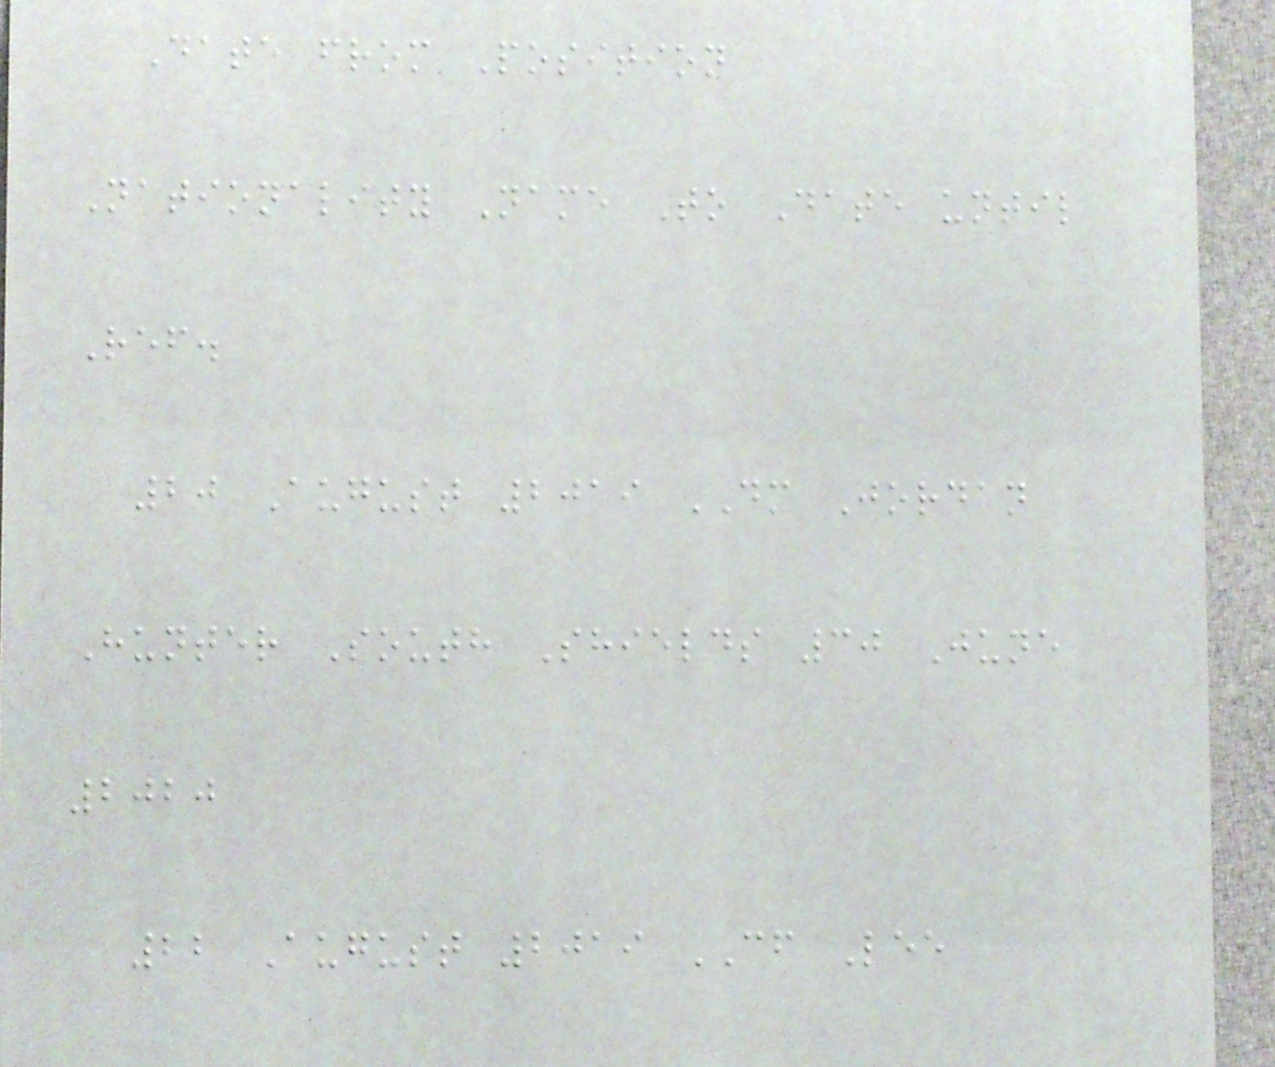Date from Position
Nationality Name To Date until
Ref.
20 August 2019 DM Jordan
Hunter South Shields 30 June
2020
22 August 2019 CF Lee
